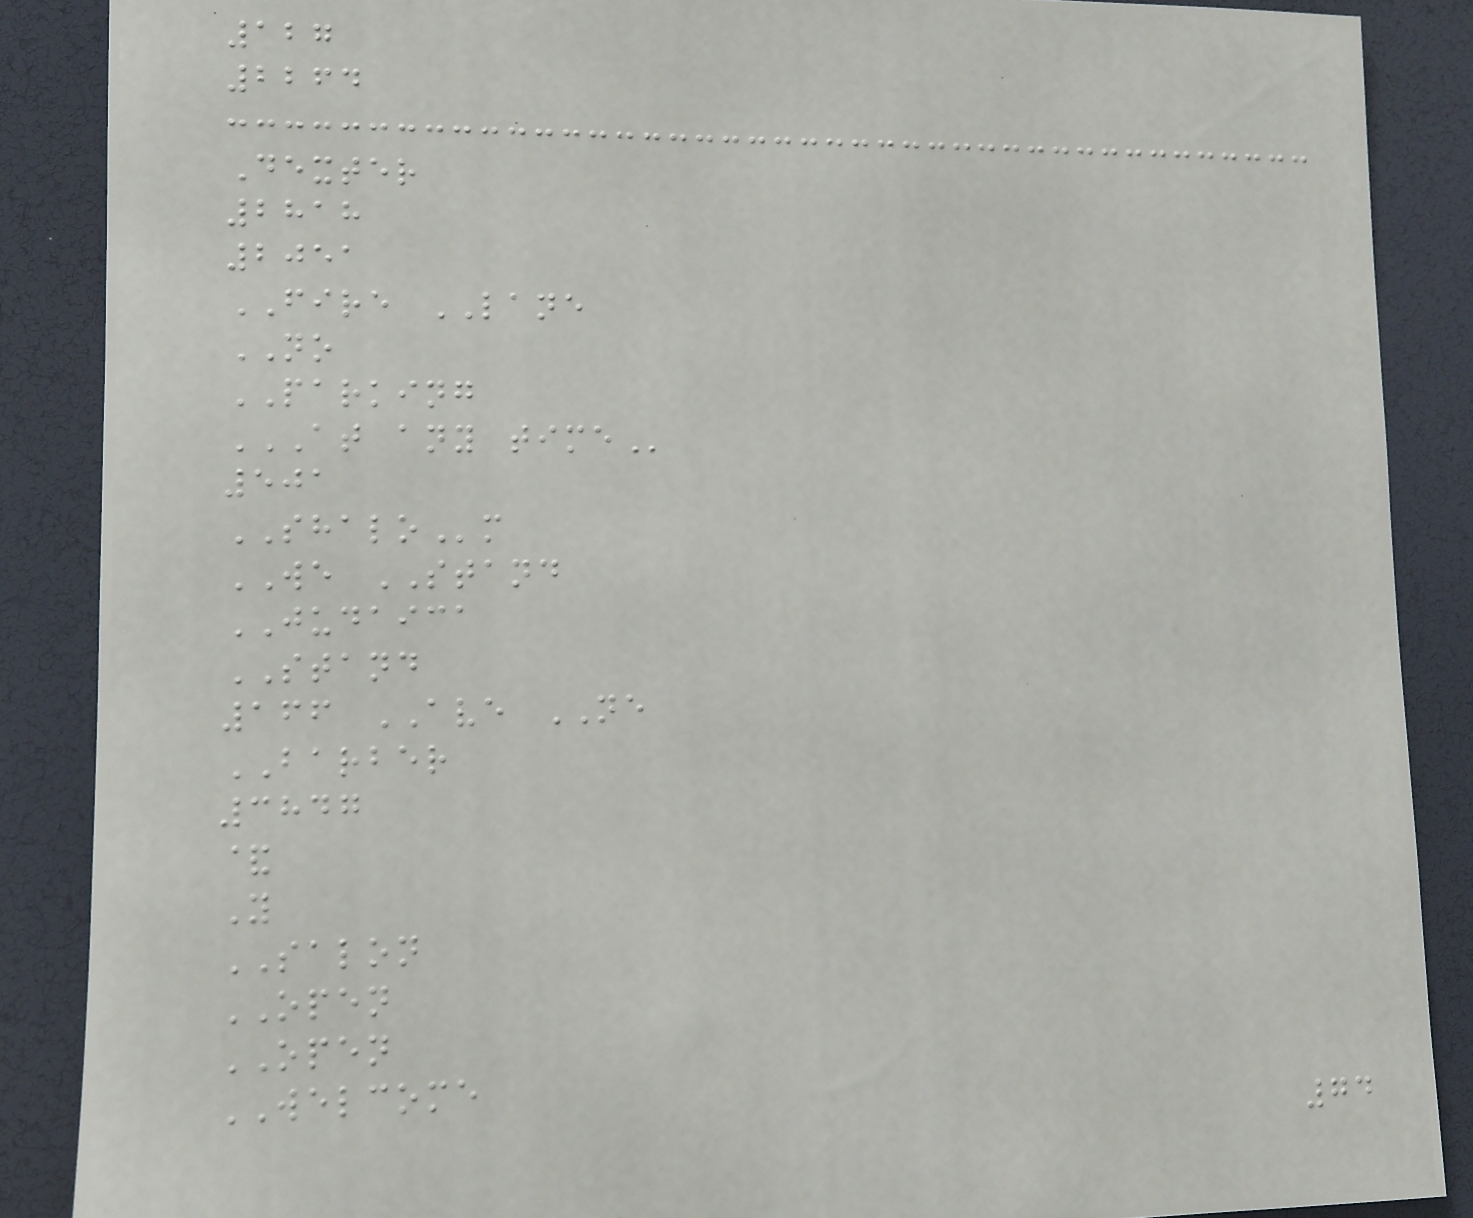127
2264
Dexter
2818
2051
FIRE LANE
NO
PARKING
AT ANY TIME
501
SHALOm
WE STAND
JUDAICA
STAND
166 AVE NE
BARBER
3847
&
Y
SALON
OPEN
OPEN
WELCOME
74
